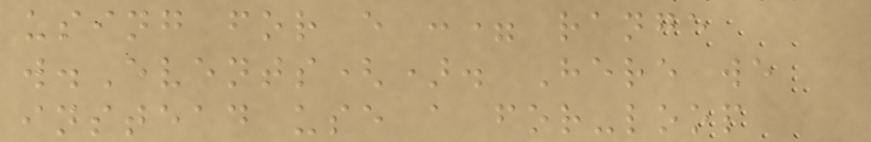using for e := range
w.Events(). Here we
instead use a for-loop
